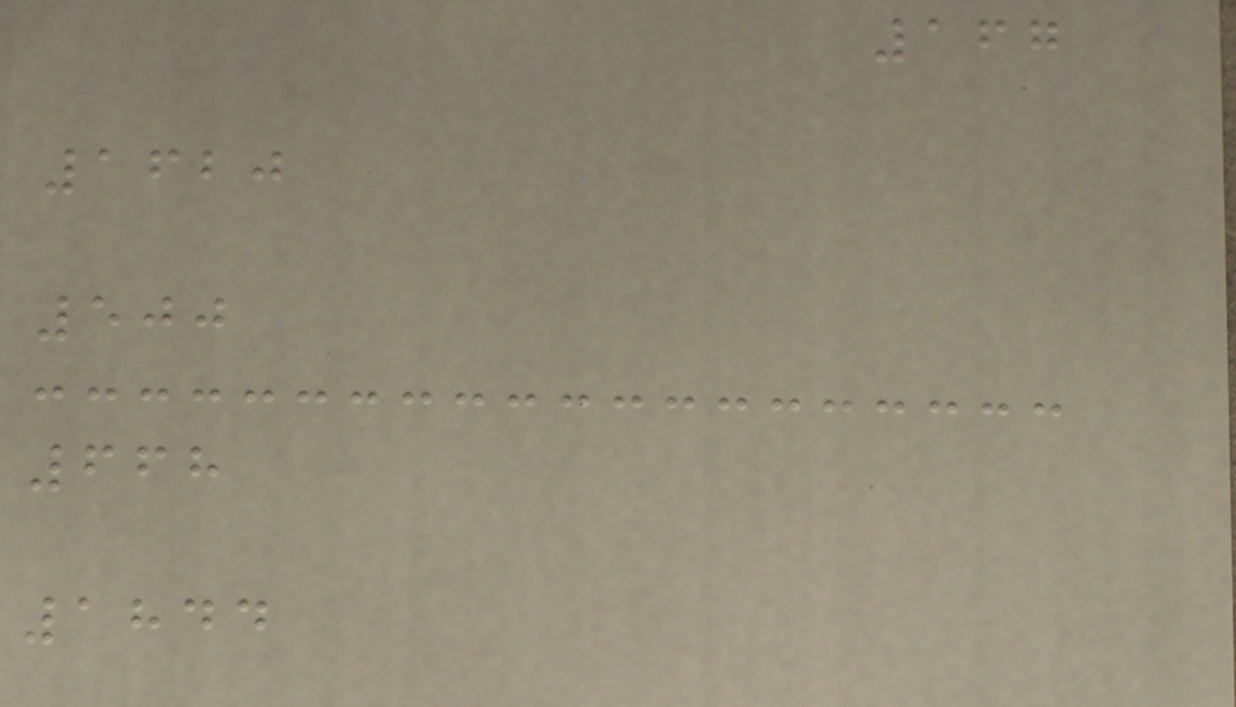167
1620
500
668
1844
